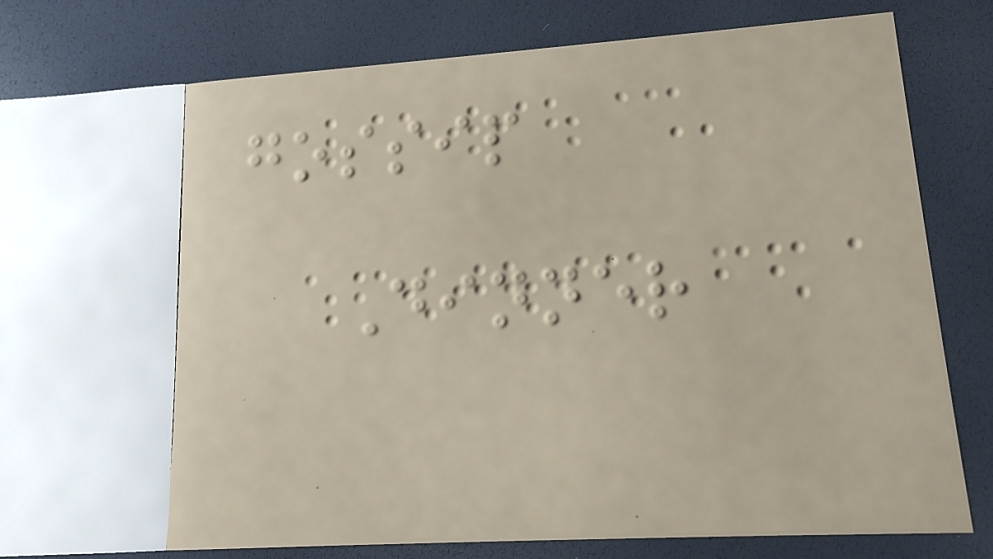gossip
Dinner
